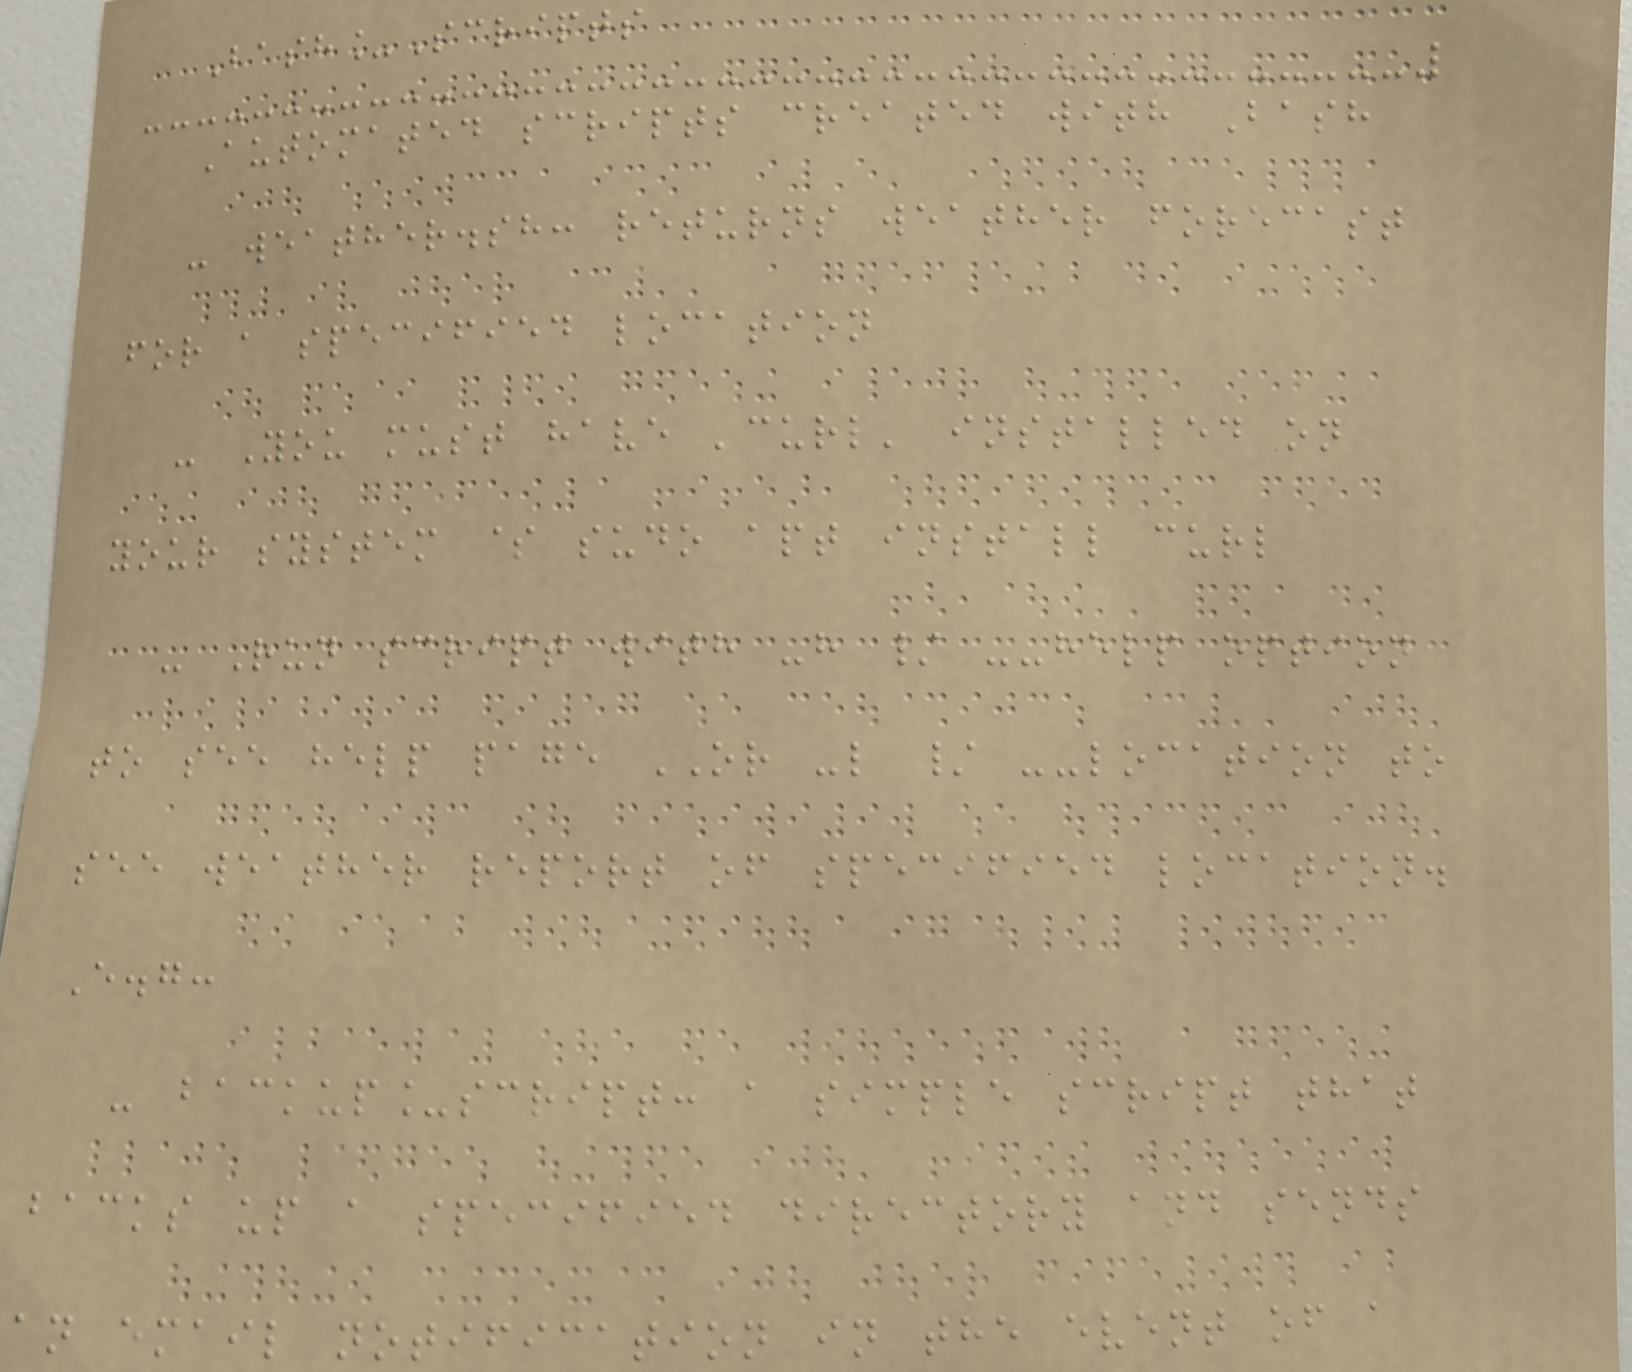Bash_Scripts
Automated scripts created with Bash
- weather.sh: returns weather forecast
for a specified location
- You must have 'curl' installed on
your system $ sudo apt install curl
- Run script with -h / --help option
to see help page OR -l / --location to
see weather report of specified location.
E.g:
- backup_script: a simple script that
backs up a specified directory and sends
an email notification in the event of a
